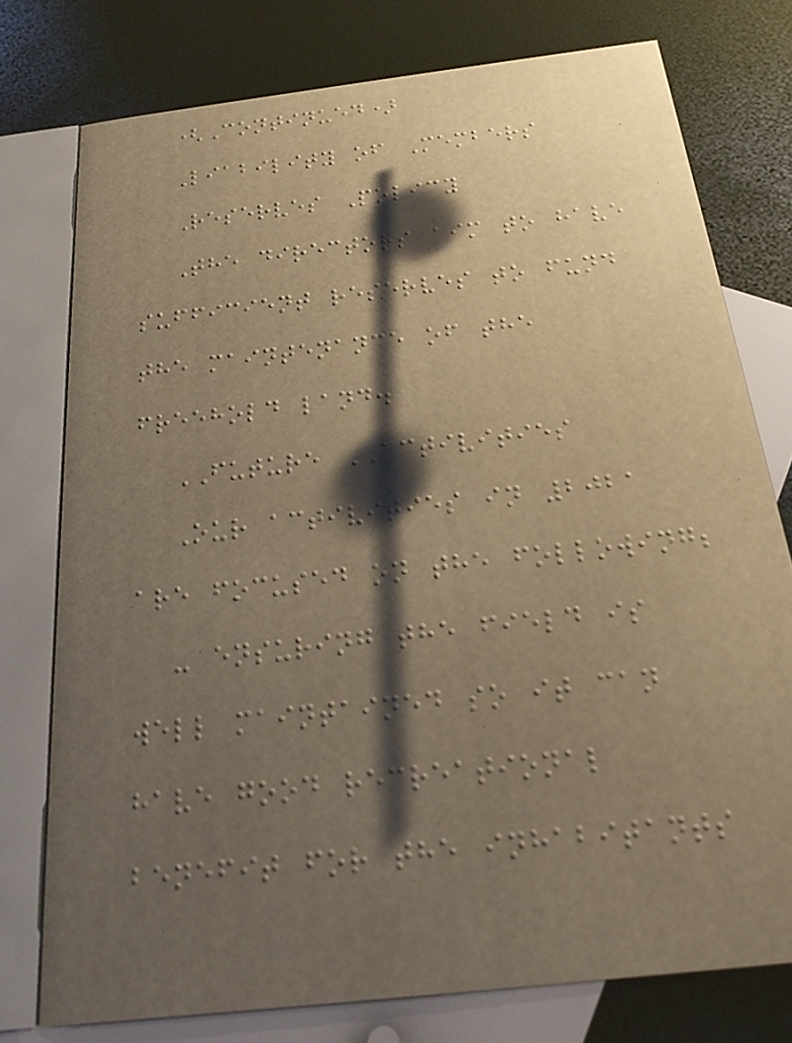(Continued)
Liability of Members
Reserves Policy
The directors aim to have
sufficient reserves to fund
the maintenance of the
freehold land.
FUTURE ACTIVITIES
Our activities in 2021
are focused on the following;
- ensuring the field is
well maintained so it can
have good recreational
benefit for the inhabitants
